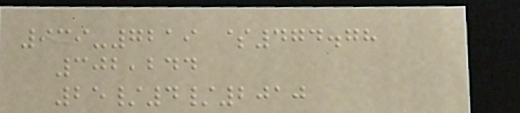939-7219 $474.78
302,244
25/4/2010
